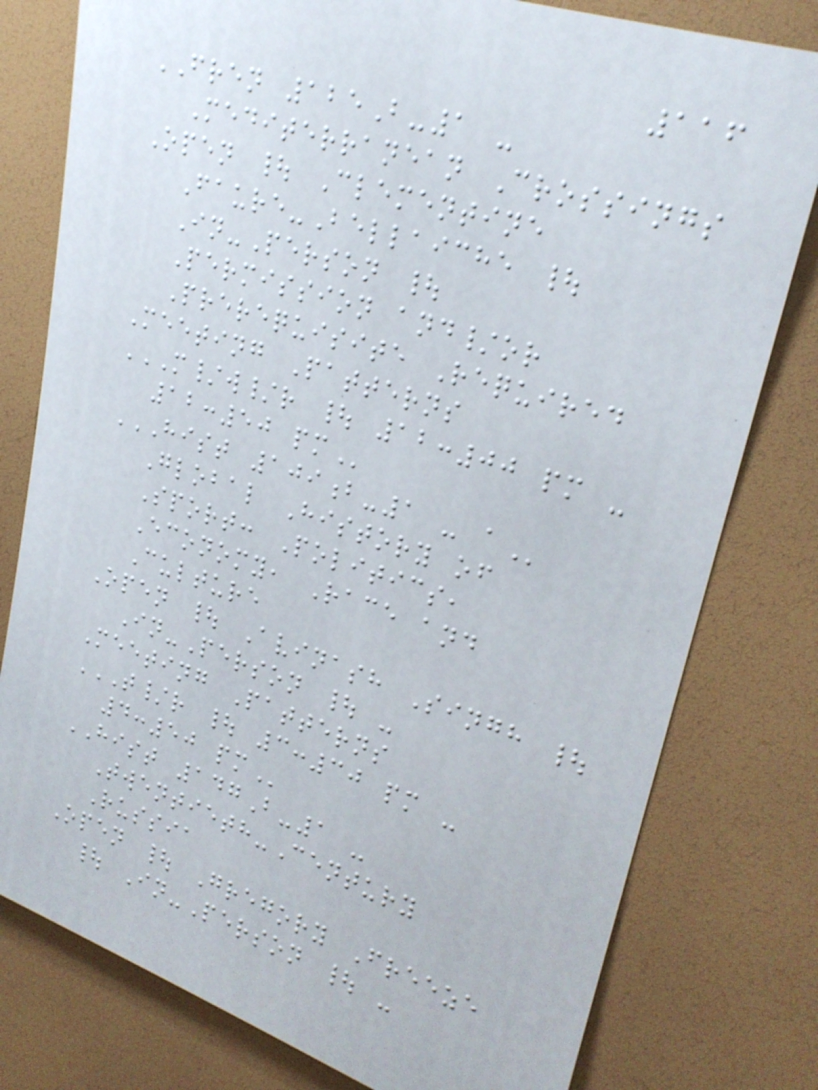116
FREN 125B-1 -
Mediterranean Crossings
Open | Clementine
Faure-Bellaiche |
In-Person |
Permission and/or
Prerequisite Required
Meeting Patterns
M/W/R | 12:00 PM -
12:50 PM
HIST 109B-1 - A
Global History of
Sport: Politics,
Economy, Race and
Culture
Open | Avinash Singh |
In-Person | -
Meeting Patterns
T/R | 3:30 PM -
4:50 PM
HIST 147B-1 -
Twentieth-Century
Russia
Open | Gregory Freeze
| In-Person | -
